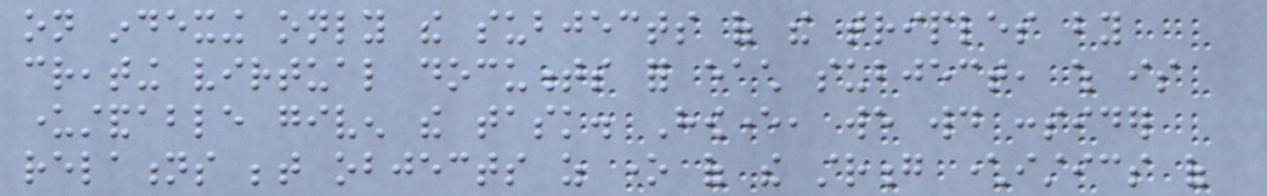on indexing only the subjects of the triples by
creating virtual documents for each subject, which is
understandable given the task. However, we would consider
relations between objects as one of the strong characteristics of
